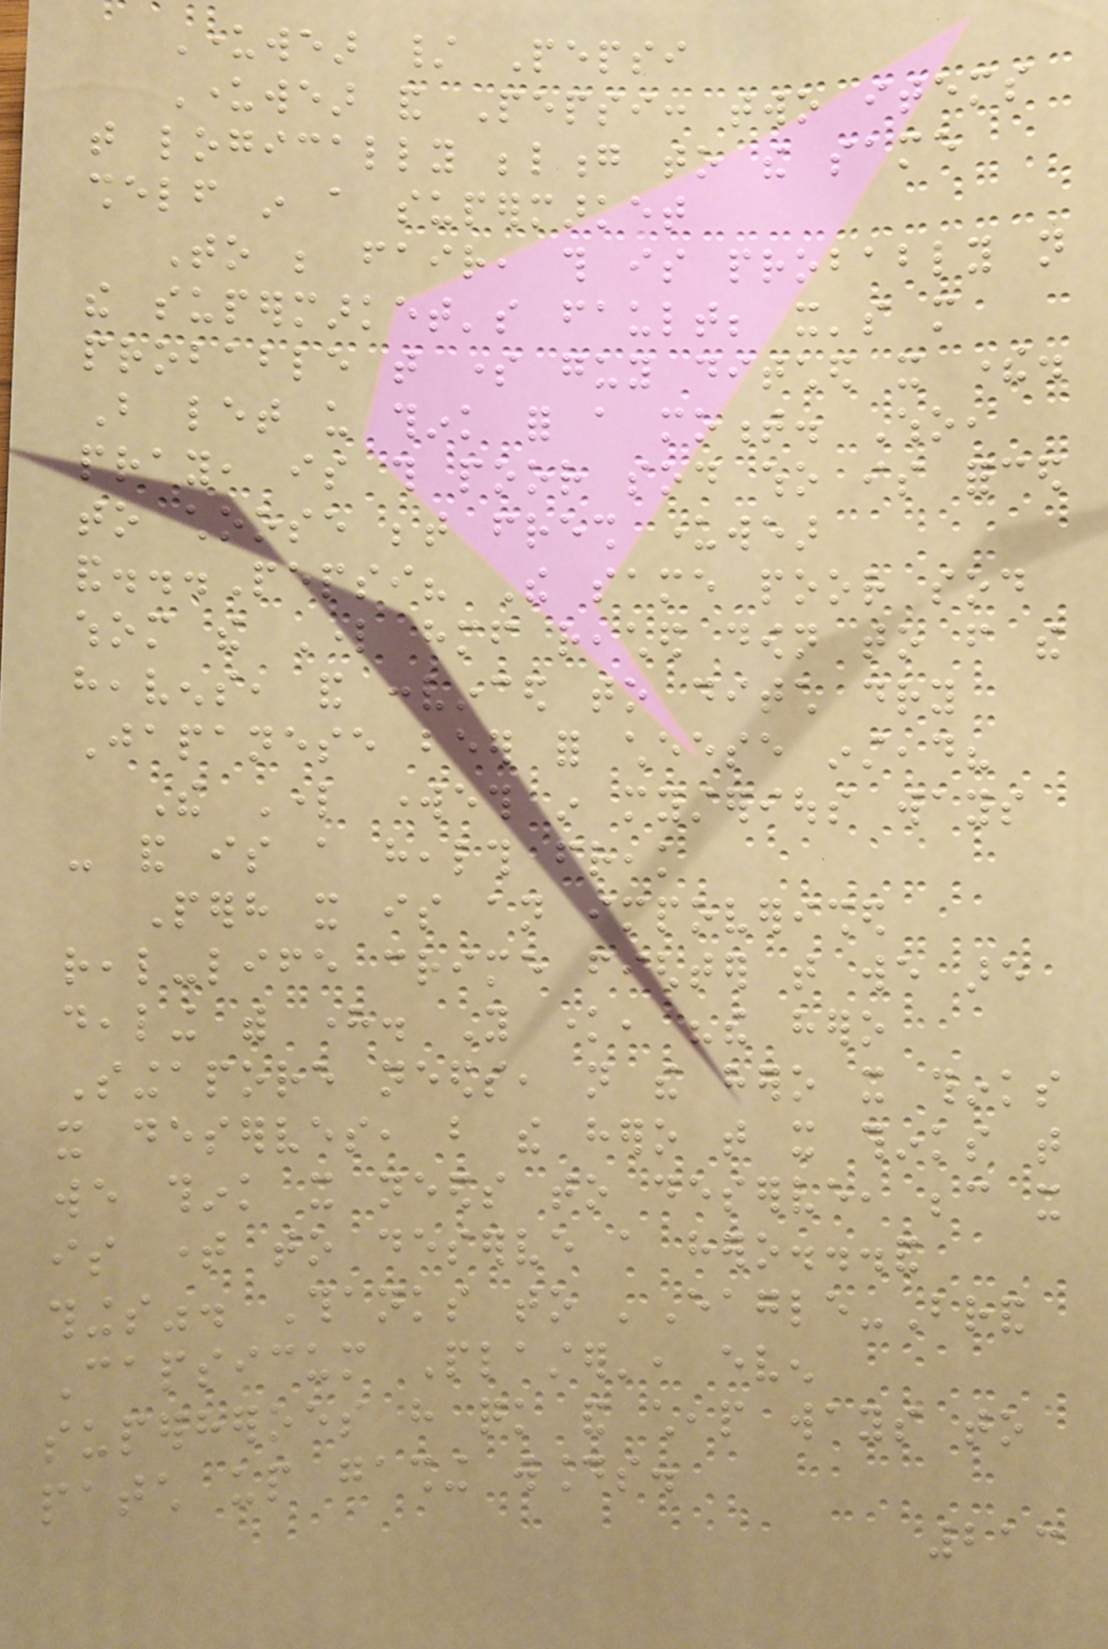Underwear / Pepsi
Underwear and Pepsi: two items
that logically belong to the same
shelf in a supermarket
To be fair, this is probably not
the supermarket's fault; it's more
probable that some guy ditched it there.
But let us think for a moment. Who,
pray, is this poor sod who is forced
to choose between fresh underwear
and...Pepsi? The same poor sod
whom the Lord himself reached down to from the
heavens, and convinced to ditch dry
Japanese beer for cheese instead?
The Lord worketh in mysterious ways
- and is a health freak
Perhaps it is an impoverished
real-life crime fighter that we are
dealing with here. You know, "the hero
Singapore needs, not the hero it thinks
it deserves, but the hero that it thinks that
we think it needs to deserve, because it
is time to deserve a hero...and
things". Thanks to 'Eagle-Brand
Capsicum Plaster', even
superheroes have quick and cheap ways to
patch up gashing wounds.
213
